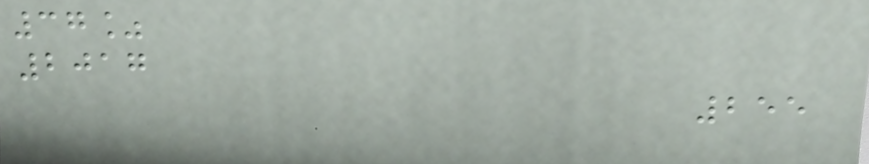37%
2017
255
